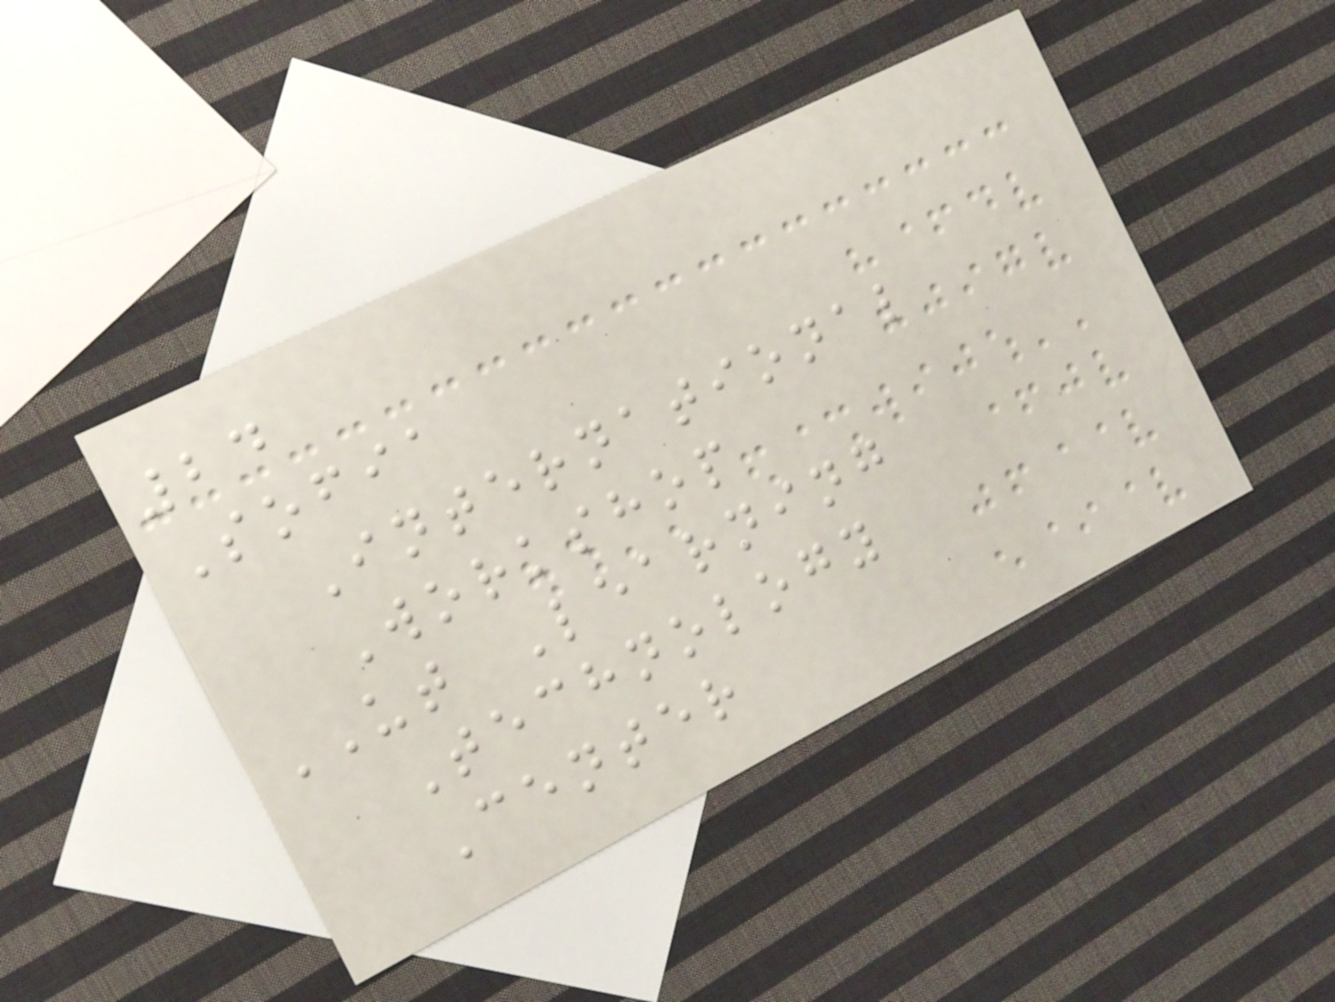24
Sofia
International
Workshop
UT Learning
Technology
Center
